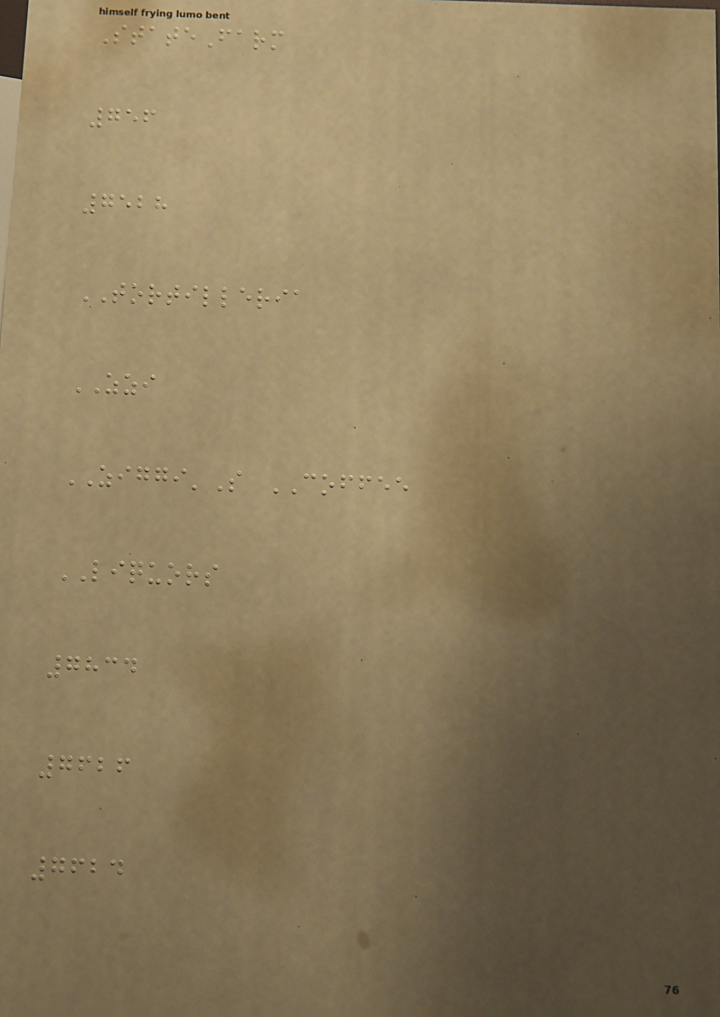StateFarm
756
7528
TORTILLERIA
ZZI
ZIGGI'S COFFEE
LIQUORS
7834
7626
7624
